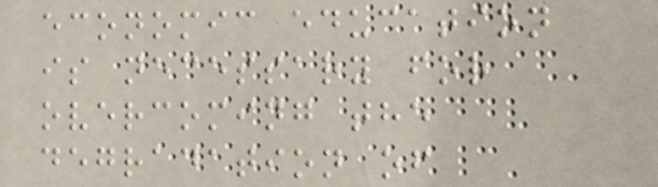economic education
is necessary for
overcoming the
degradation of
